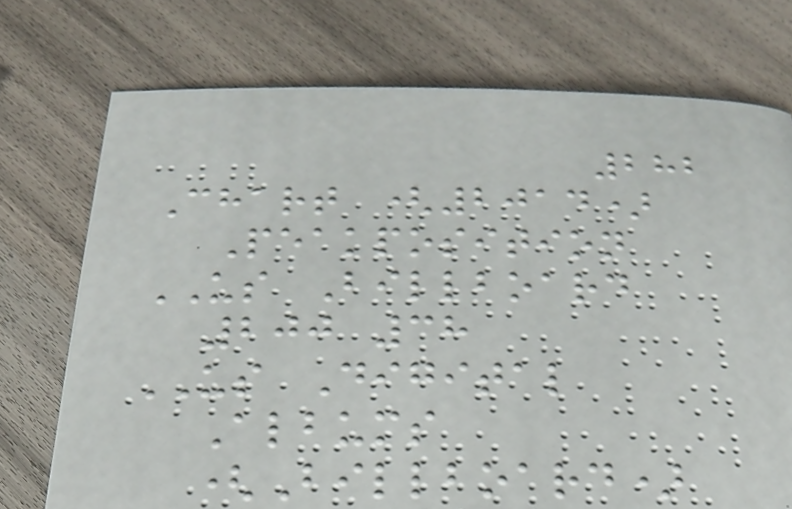282
Chart (2014)
Peakposition
US Billboard
200 38
US Digital
Albums
(Billboard)
